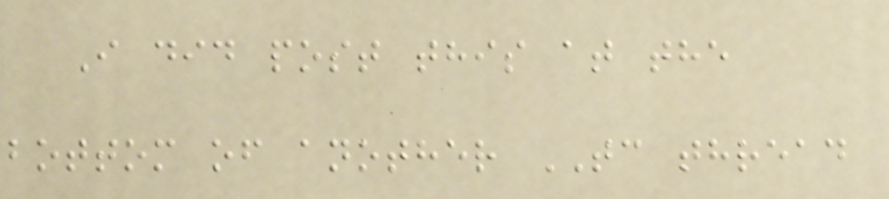I did post this at the
bottom of another TC thread
